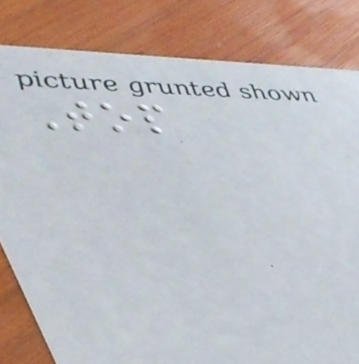Top
